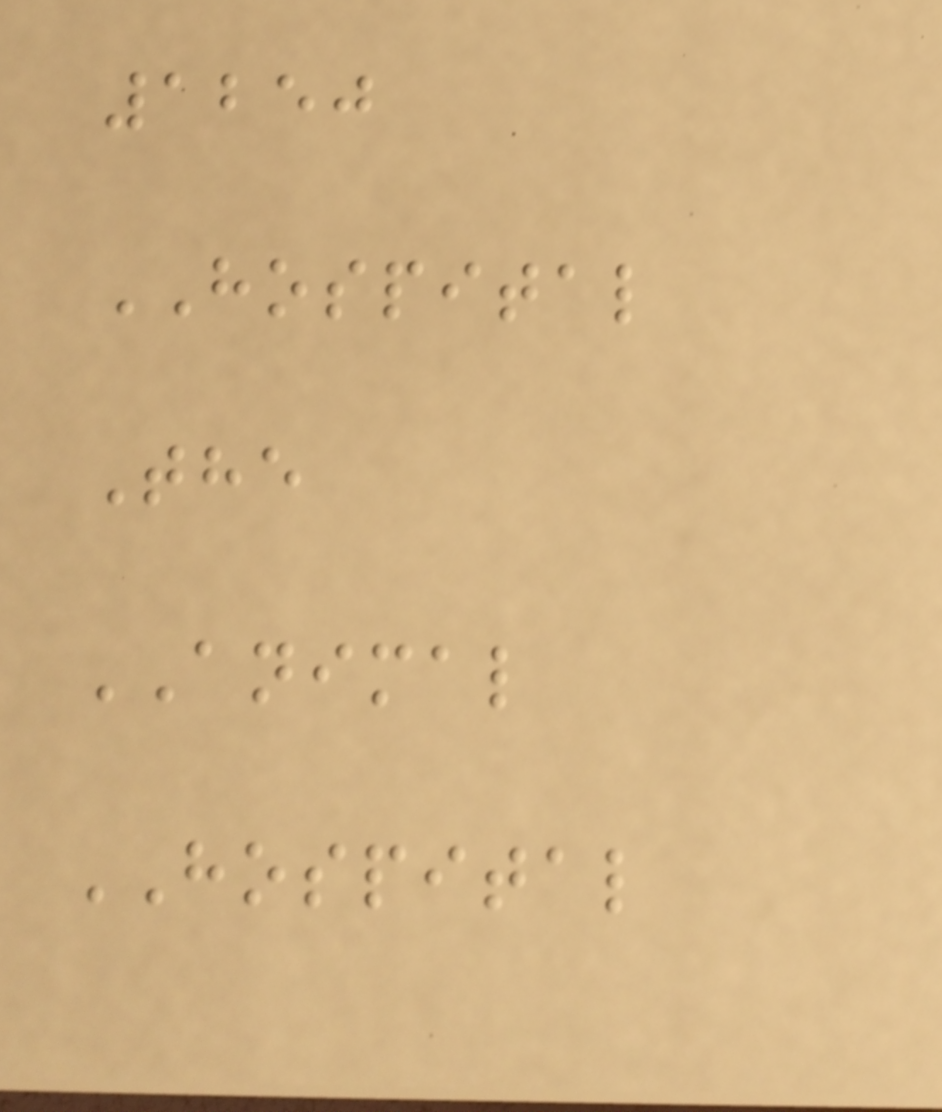1250
HOSPITAL
The
ANIMAL
HOSPITAL
